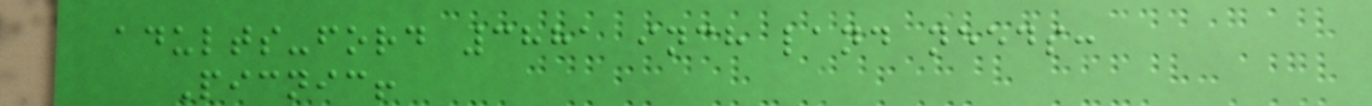adults-ford 3881 inch land needs:
Picnic!
